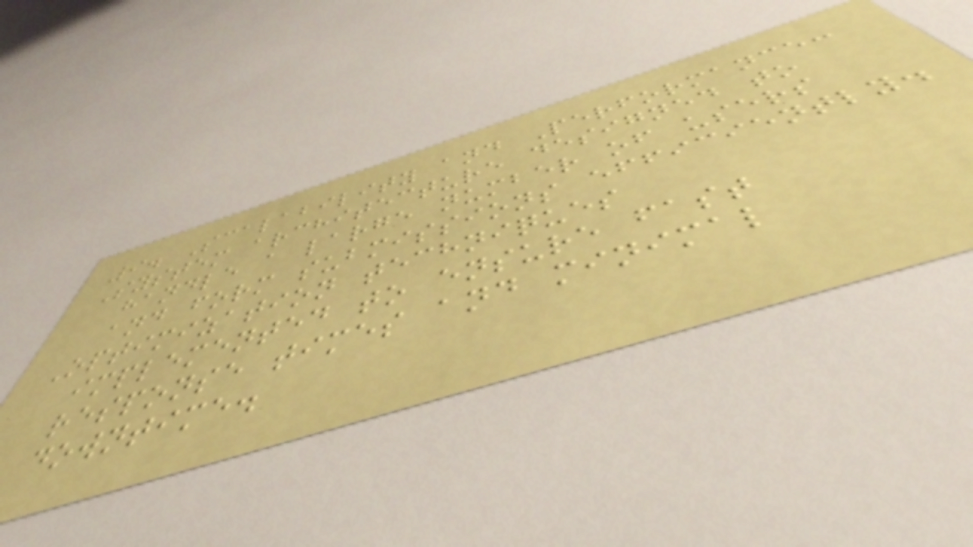9. Scalability and Performance:
System architecture designed to
handle a large number of users
and form submissions efficiently.
Optimization techniques
implemented to ensure fast
response times and minimal
downtime.
